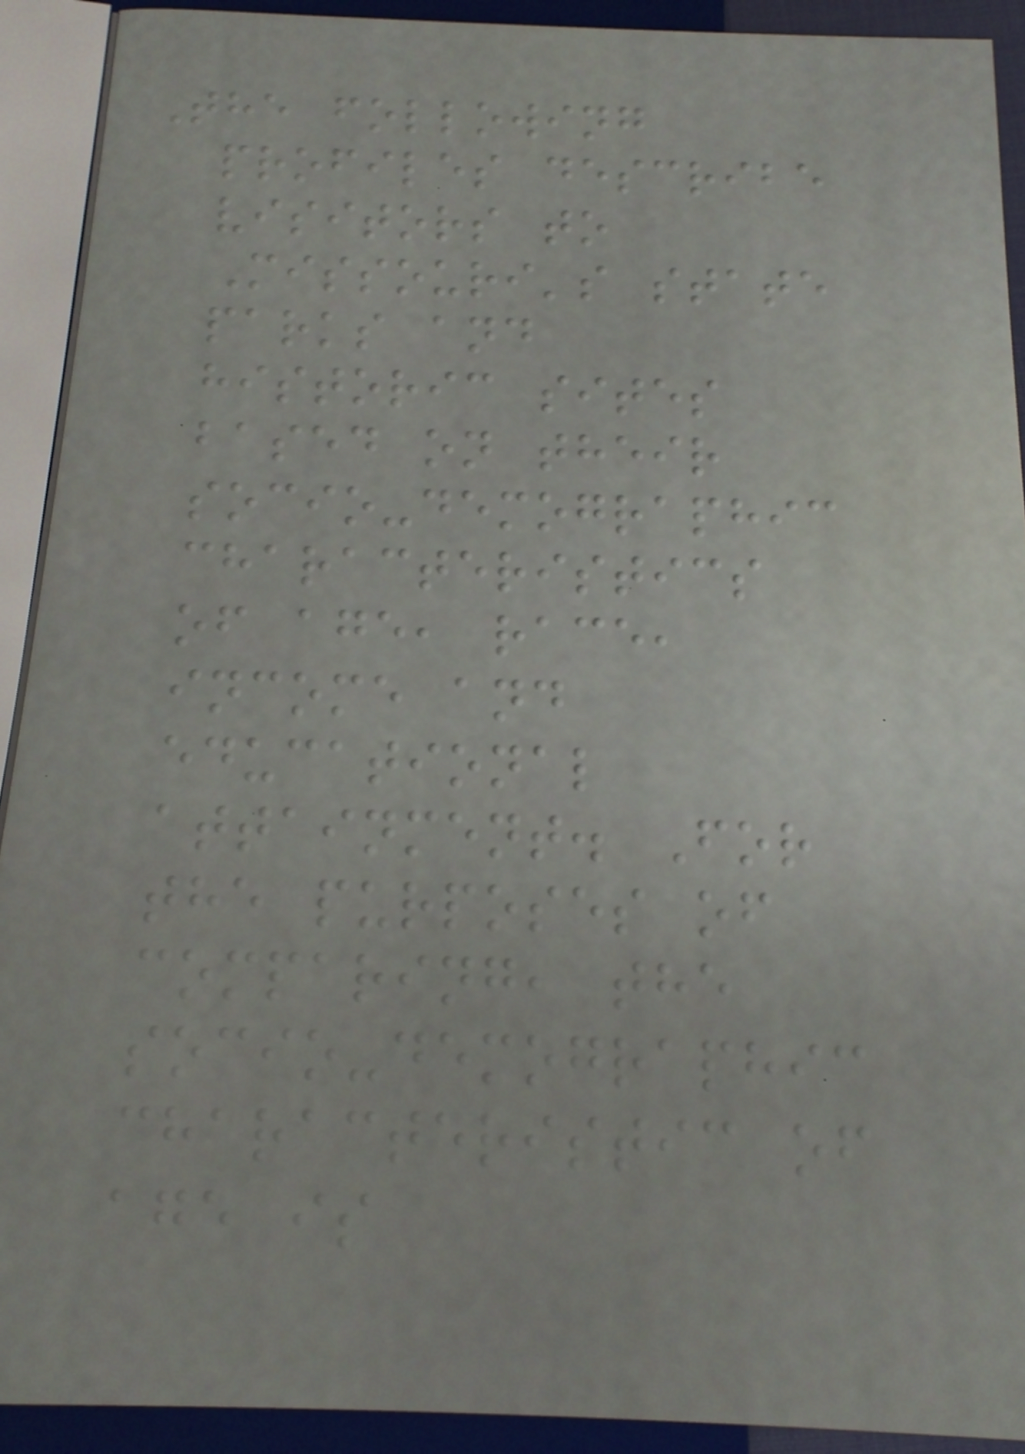The following
profiles describe
visitors to
Missouri's state
parks and
historic sites
based on their
socio-demographic
characteristics
of age, race,
income and
educational
attainment. For
the purposes of
comparing, the
socio-demographic
characteristic of
age is
